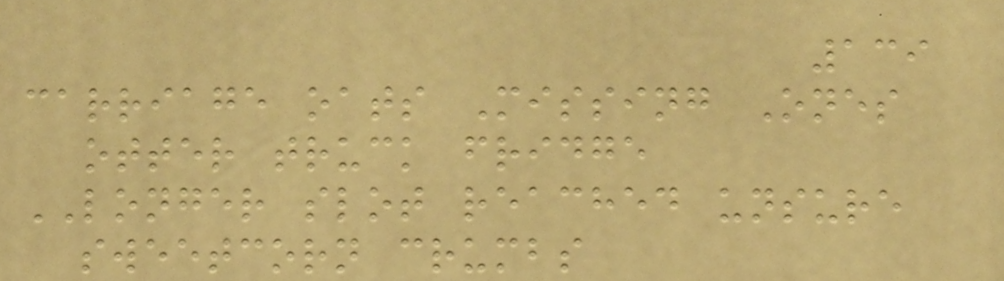139
carriage oats Missing Ones
otter truck fridge
LONGER slot reached unsure
sweetcorn crumbs
